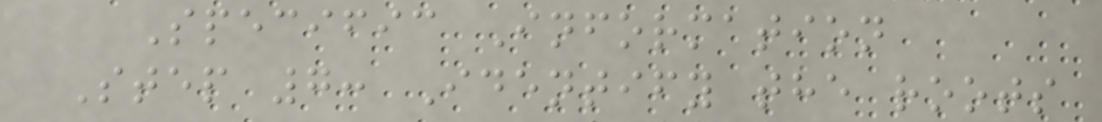Specific Information
Step 7: Identify the roots
